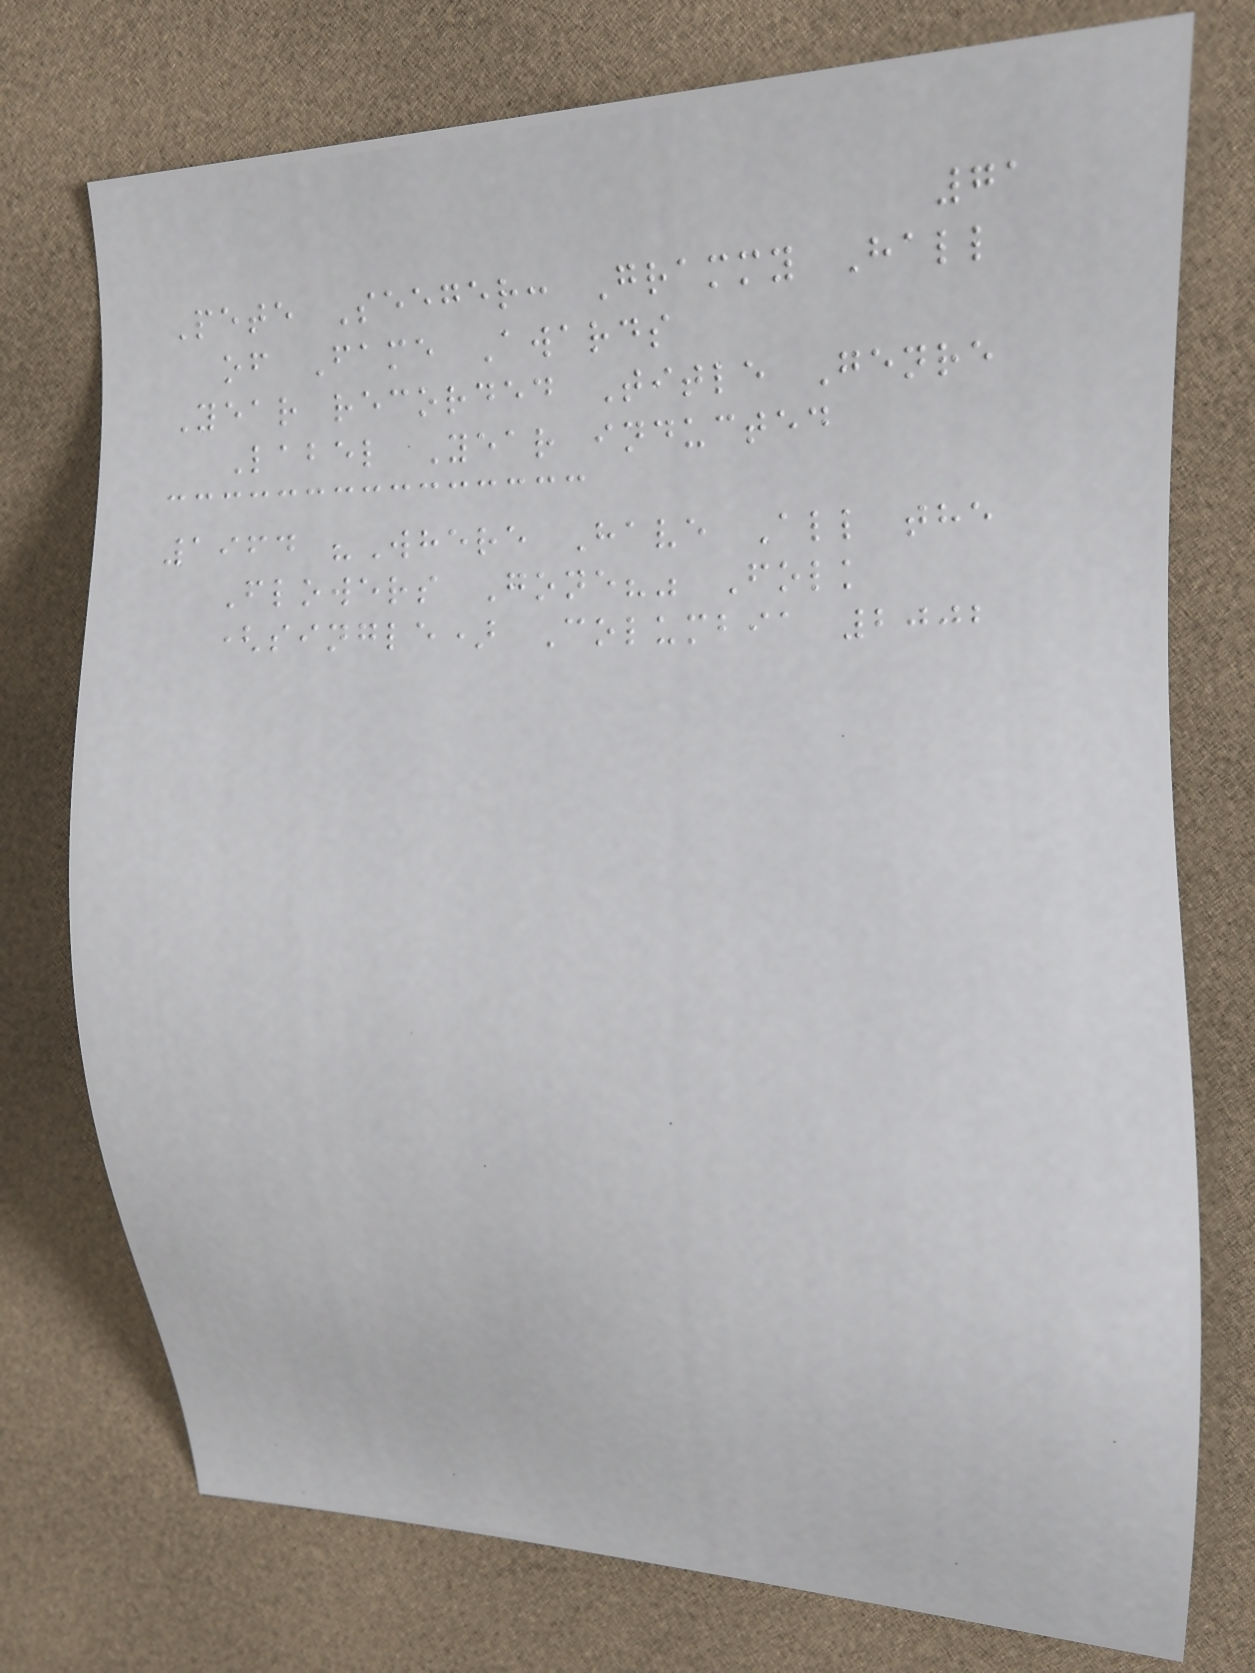71
Pete Seeger: Grammy Hall
of Fame Awards
Year recorded Title Genre
Label Year inducted
1964 "Where Have All the
Flowers Gone?" Folk
(single) Columbia 2002
